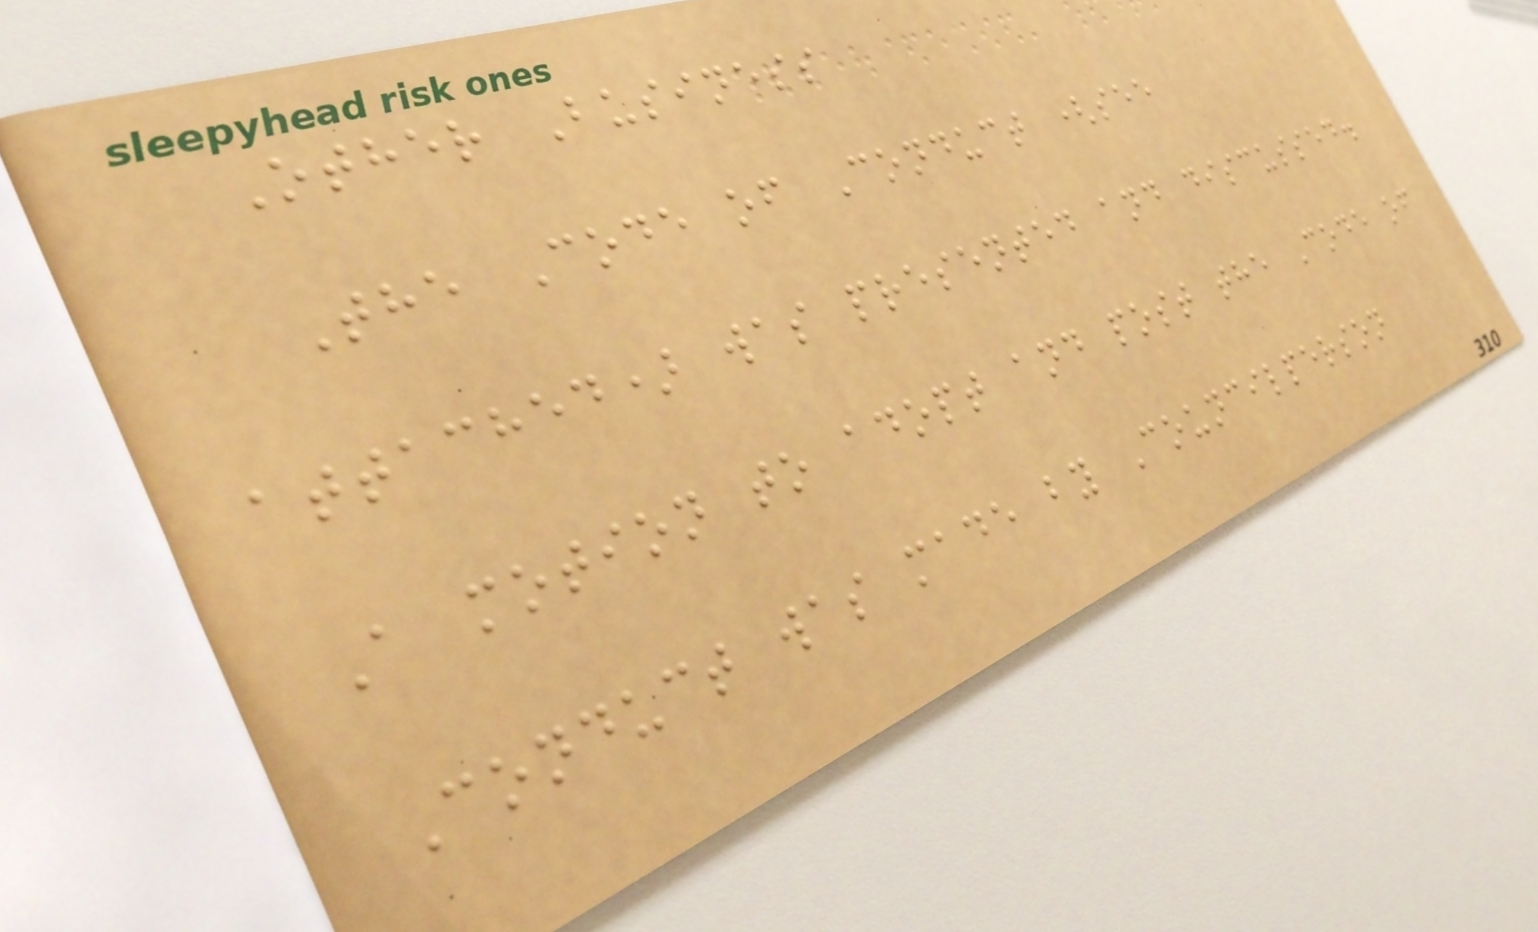Other Business
The Code of Conduct (see
attached) was presented and discussed.
A motion to adopt and post the Code of
Conduct was made by Councilperson
